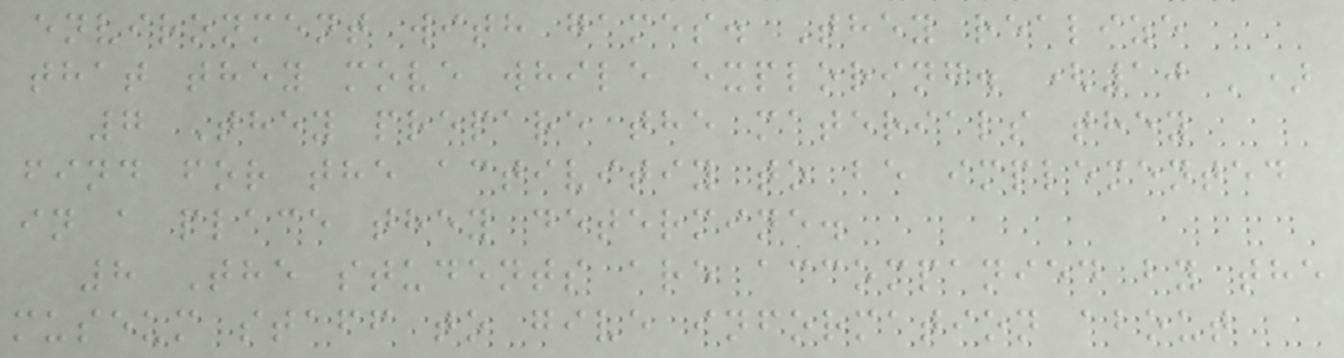environment with games. They realize
that they move while exploring. (10 ')
7 They prepare the materials they
find for the activitiy to be implemented
in a place they determine.
8 The students are accompanied by the
museum staff to give information about
